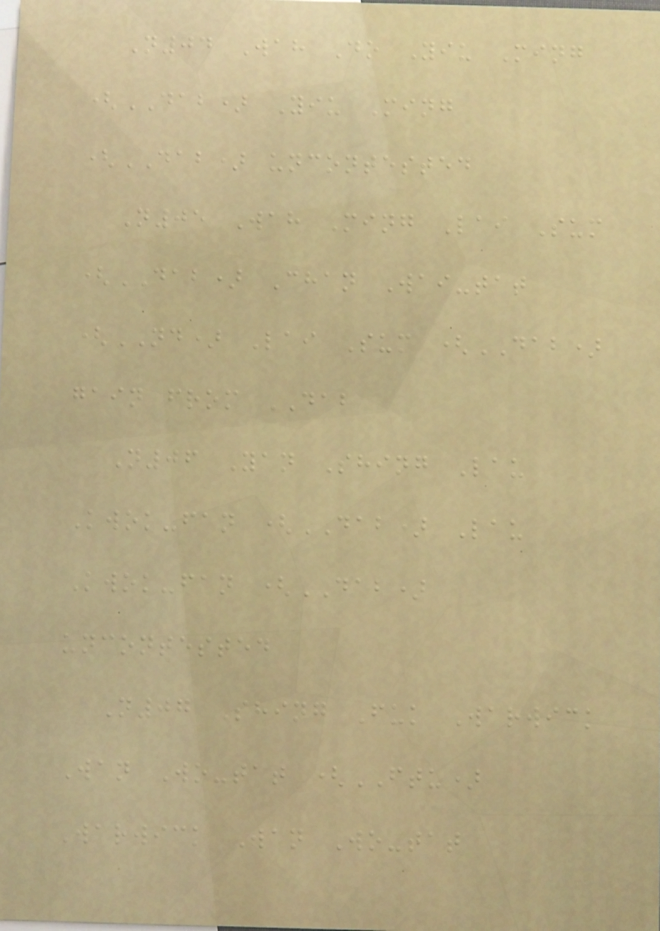N04 Wah Do Yiu Ming
(DAB) Yiu Ming
(DAB) uncontested
N05 Wah Ming Lai Sum
(DAB) Chan Wai-tat
(ND) Lai Sum (DAB)
gain from DAB
N06 Yan Shing Lau
Kwok-fan (DAB) Lau
Kwok-fan (DAB)
uncontested
N07 Shing Fuk Warwick
Wan Wo-tat (FTU)
Warwick Wan Wo-tat
